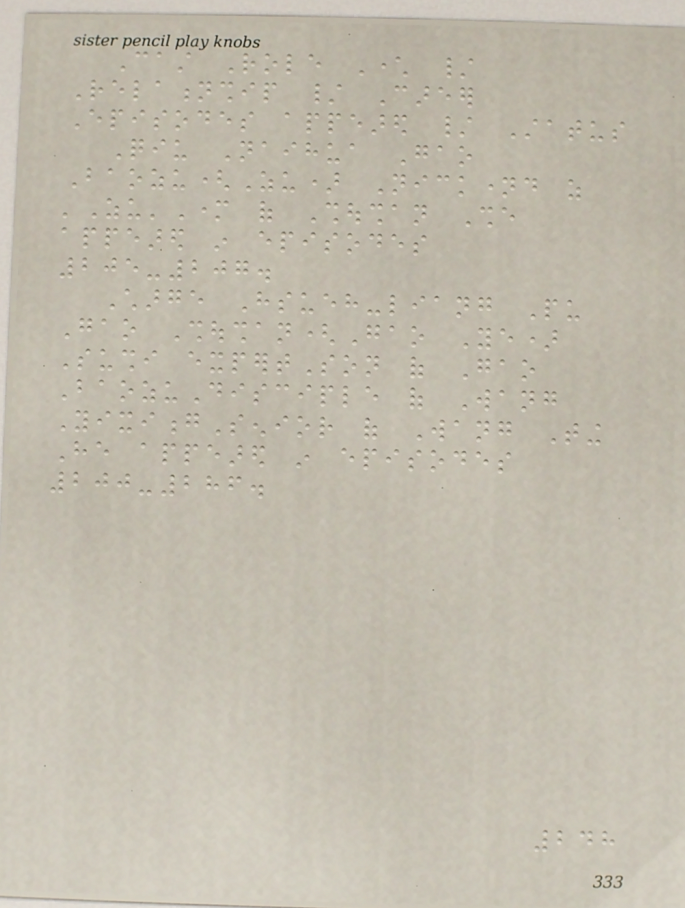Cast Role Character /
Relationship / Career
Episodes appeared / Status
Qiu Naihua Gao
Baozu(Zu) Nicknamed as
'Zu'Mother of Shoushan She
appeared in episodes
205-207.
Charge Hsueh-liang Pu
Gao Shoushan(Gao Ye)
Sushi expertSon of Gao
BaozuDisciple of Wang
YixiongSenior of Wang Ting
He appeared in episodes
200-286.
248
